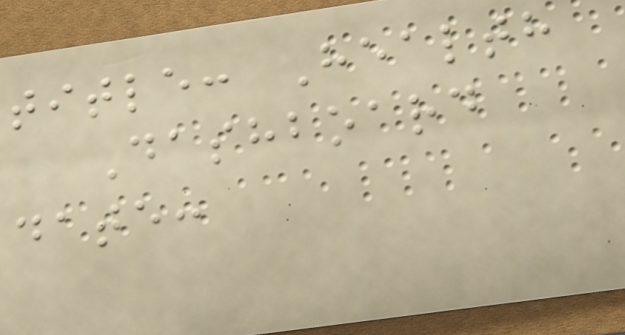title: Health
Dashboard
date:
